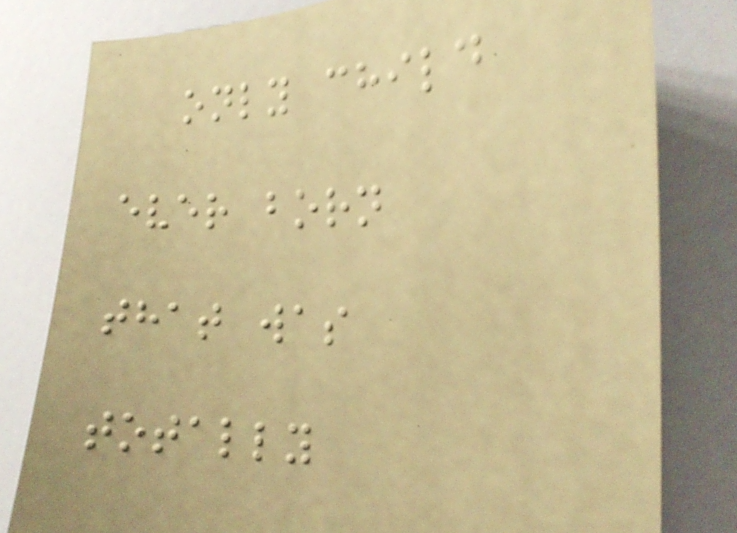only child
ever born
that was
totally
